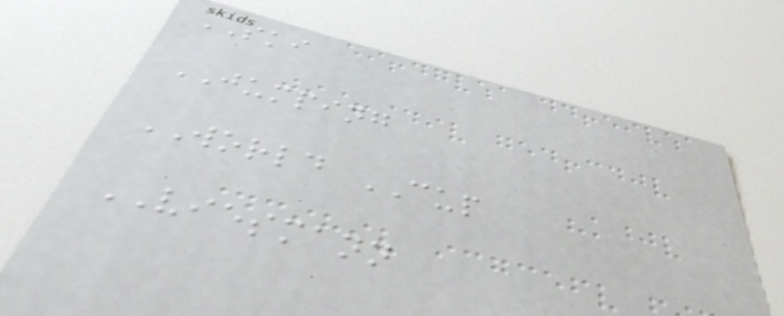SKI
JUMPING
WORLD CUP
VIESMANN
